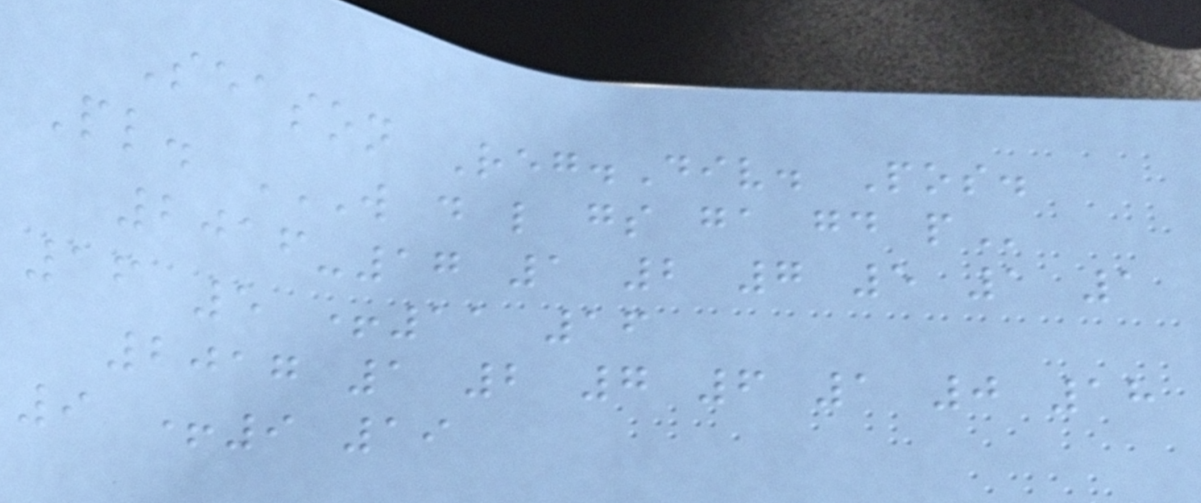Season Reg.Div. Pos.
Pl. W D L GS GA GD P
2016-17 1 2 7 5 1 1
16 5 +11 16
2017 1 2 7 6 1 0 18
9 +9 19
